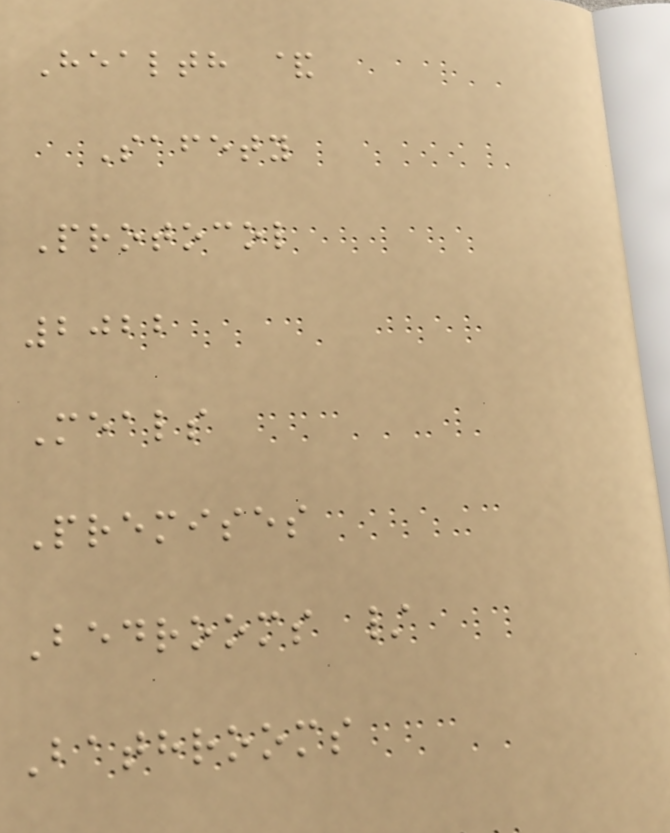Health &
Safety
Protocol
2022
Meals
Premises
Bedrooms /
Bathrooms
